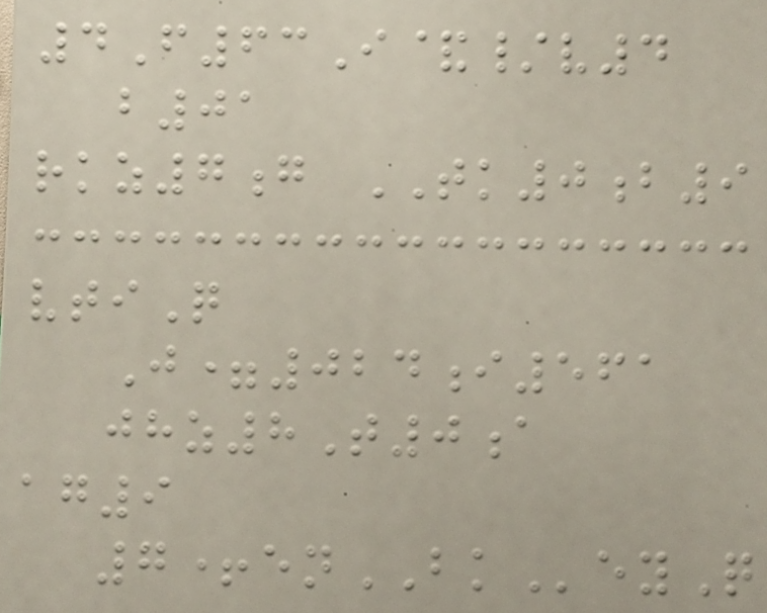4F63I&/v4
b01
rkz7g TK0b9
vtiQ
J=024i561
jhz8T0a
ag9
7+enBKeyQ
